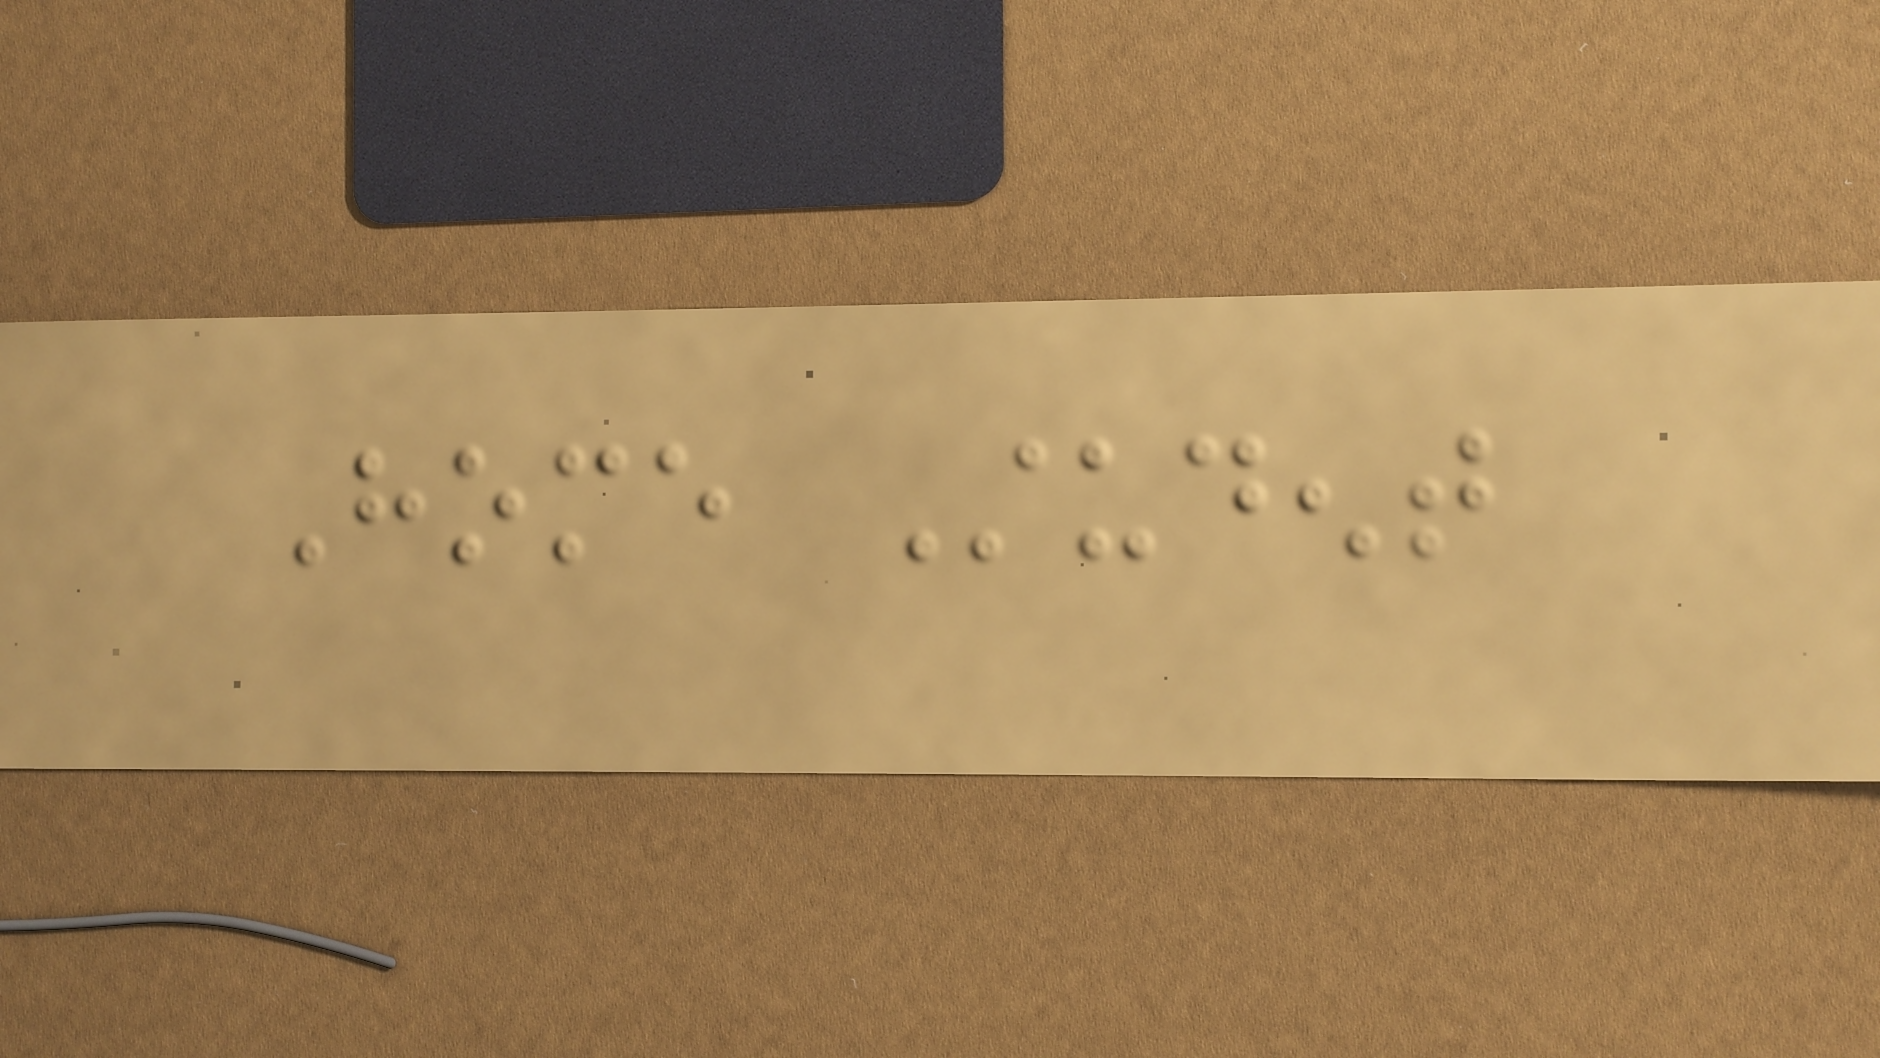Home Student
